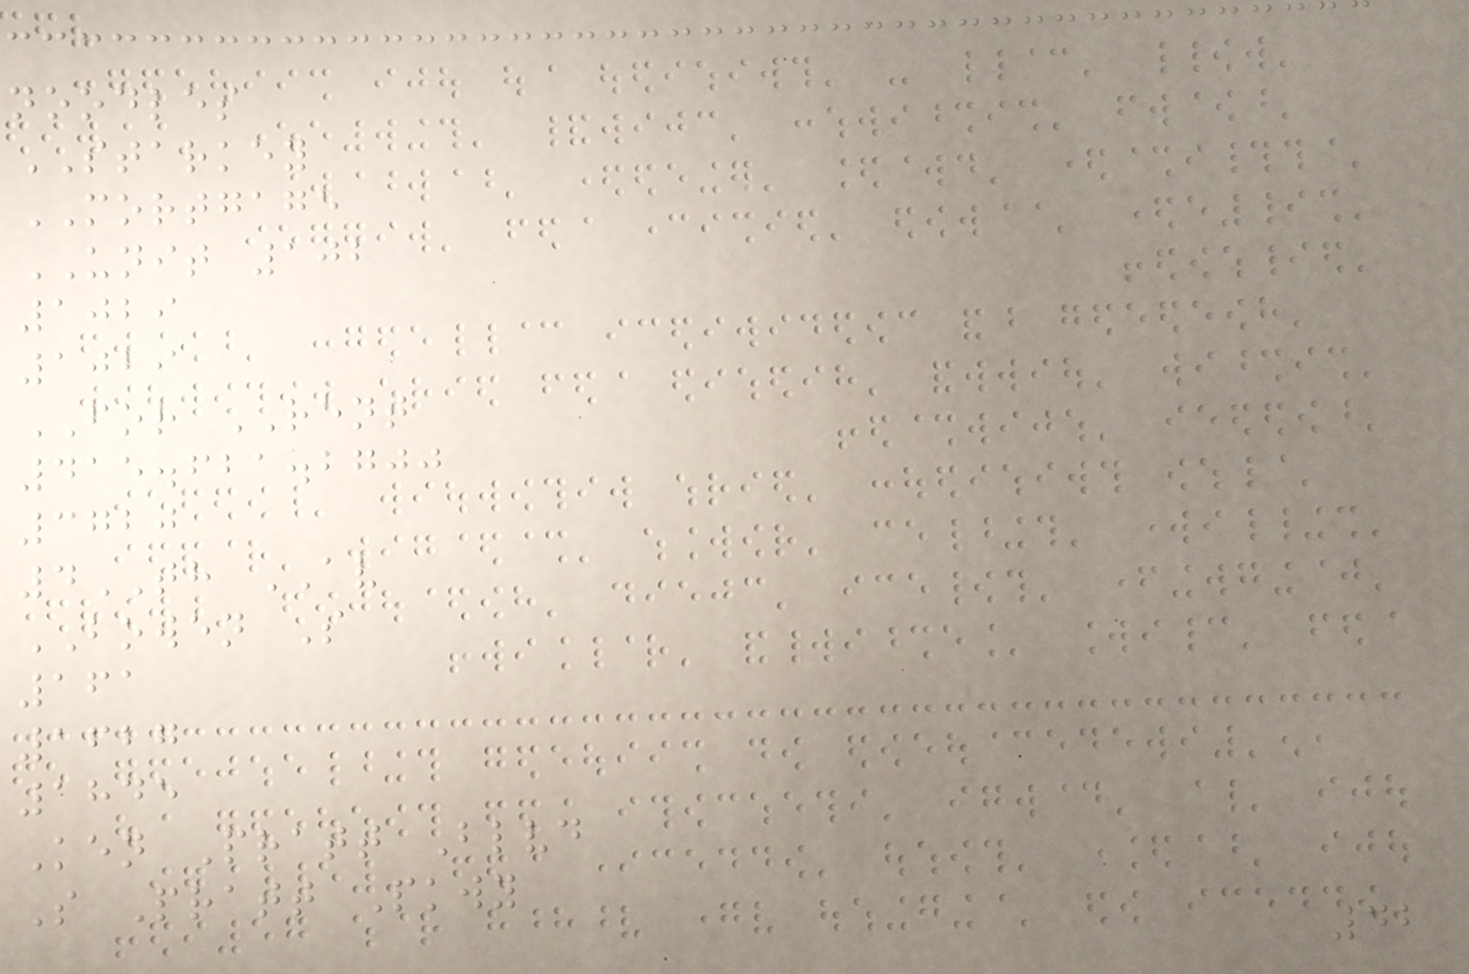noodles
STARKEY
MORTGAGE
UNIT 102
1029
1029
FOR RENT
415.621.2700
3720
4TH AV
BOWEN S
161
1627
1845
Ken Pratt Blvd
S Pratt Pkwy
42
